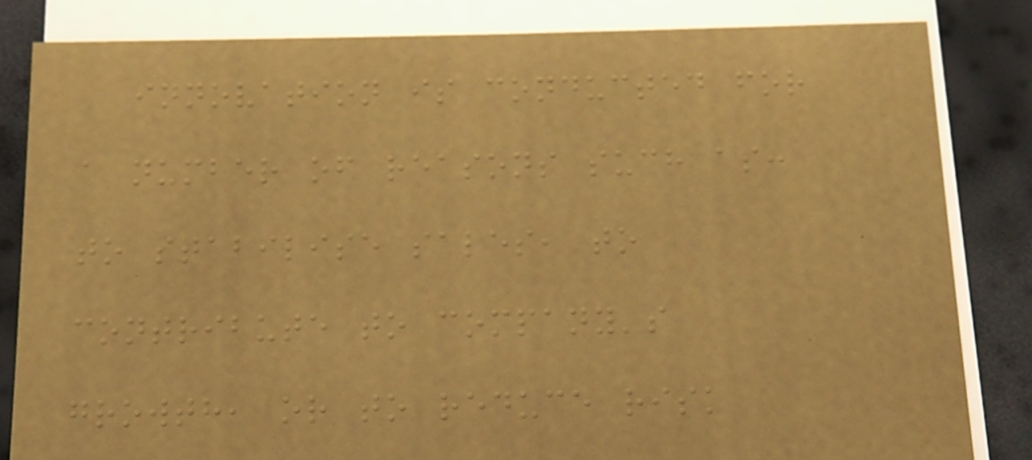innovation is conducted for
a number of reasons such as:
to stabilise sales, to
contribute to company's
growth, or to reduce risk
